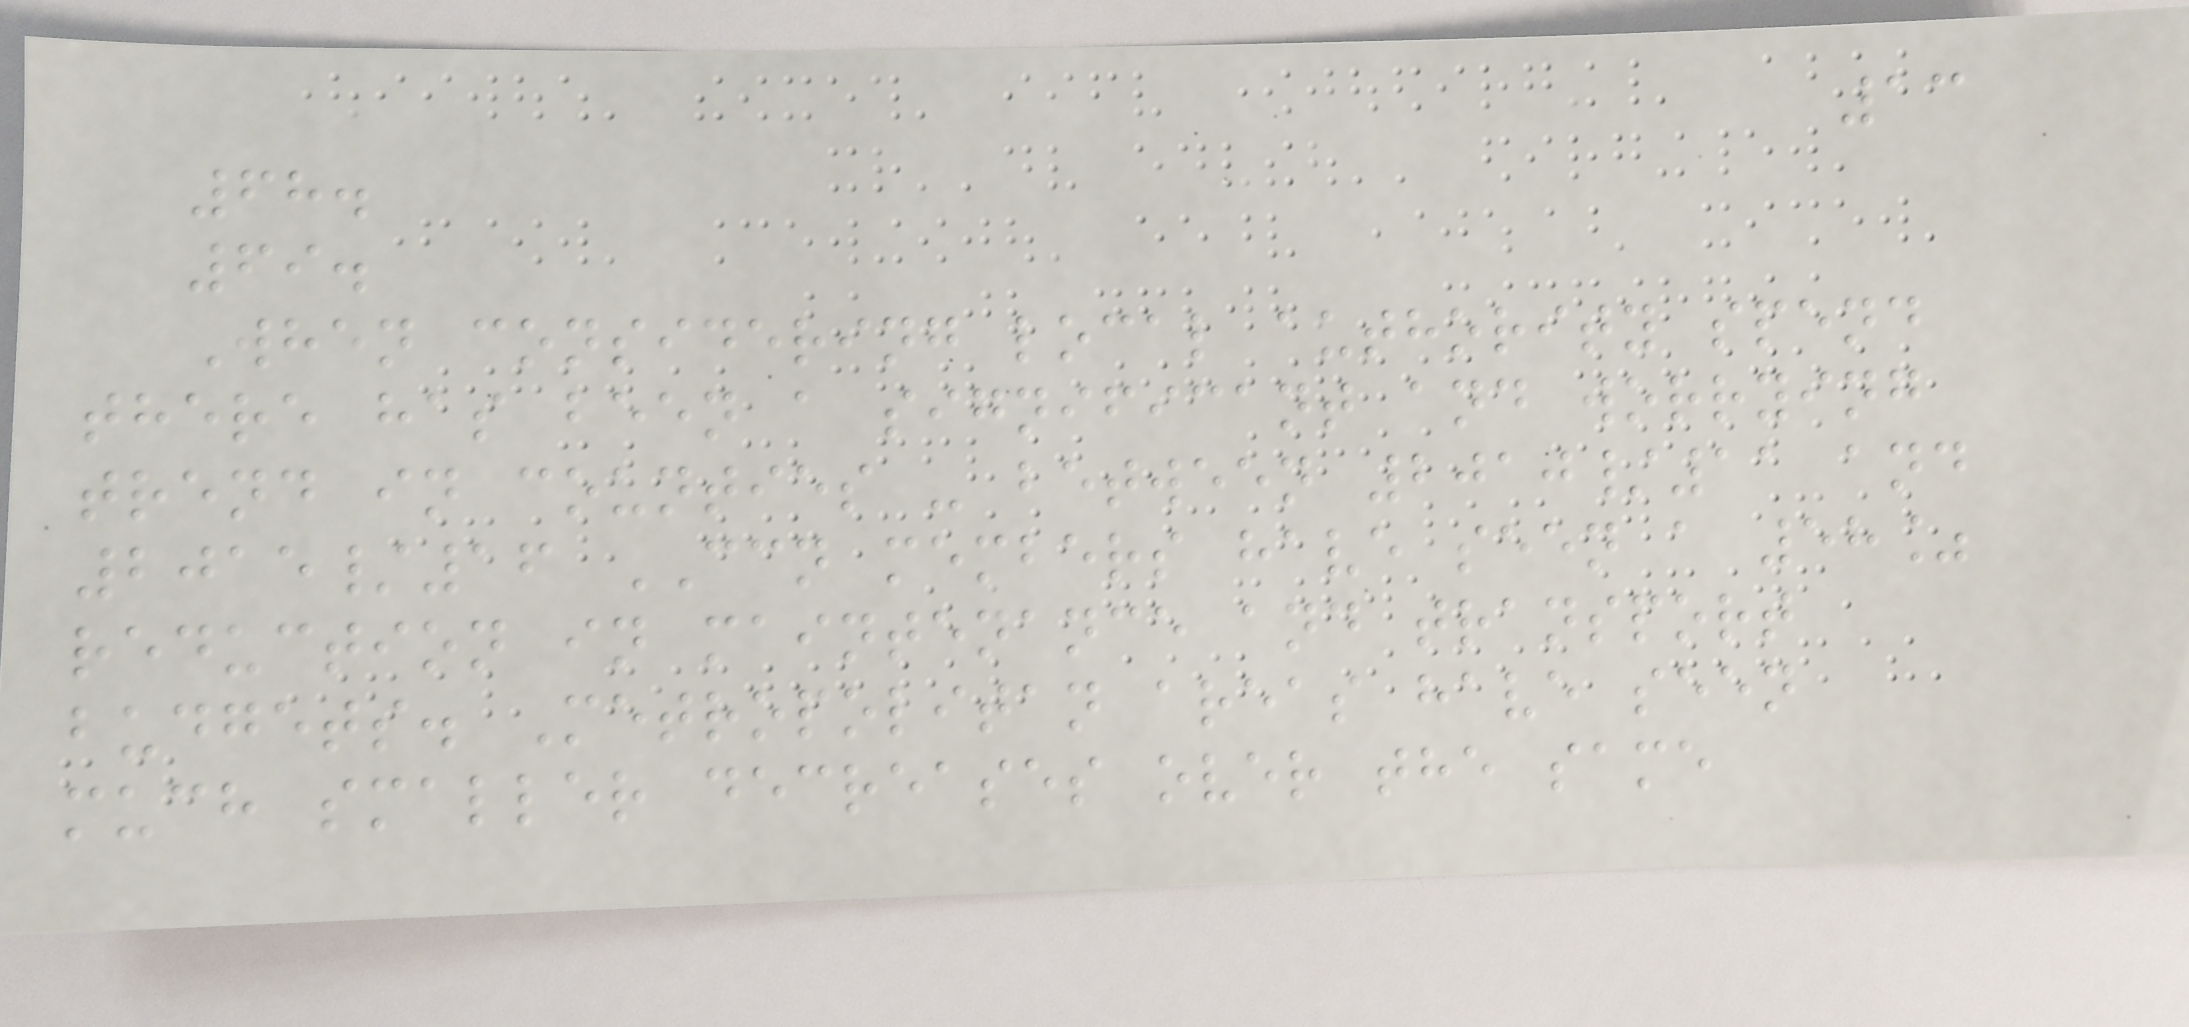13
68.
69.
When considering local authority spend
there has been a significant and worrying
trend in counties - between 2010/11 and
2015/16 CCN members have seen a 58%
reduction in maintenance and transport
budgets. Metropolitan areas have seen
much smaller decreases over the same
